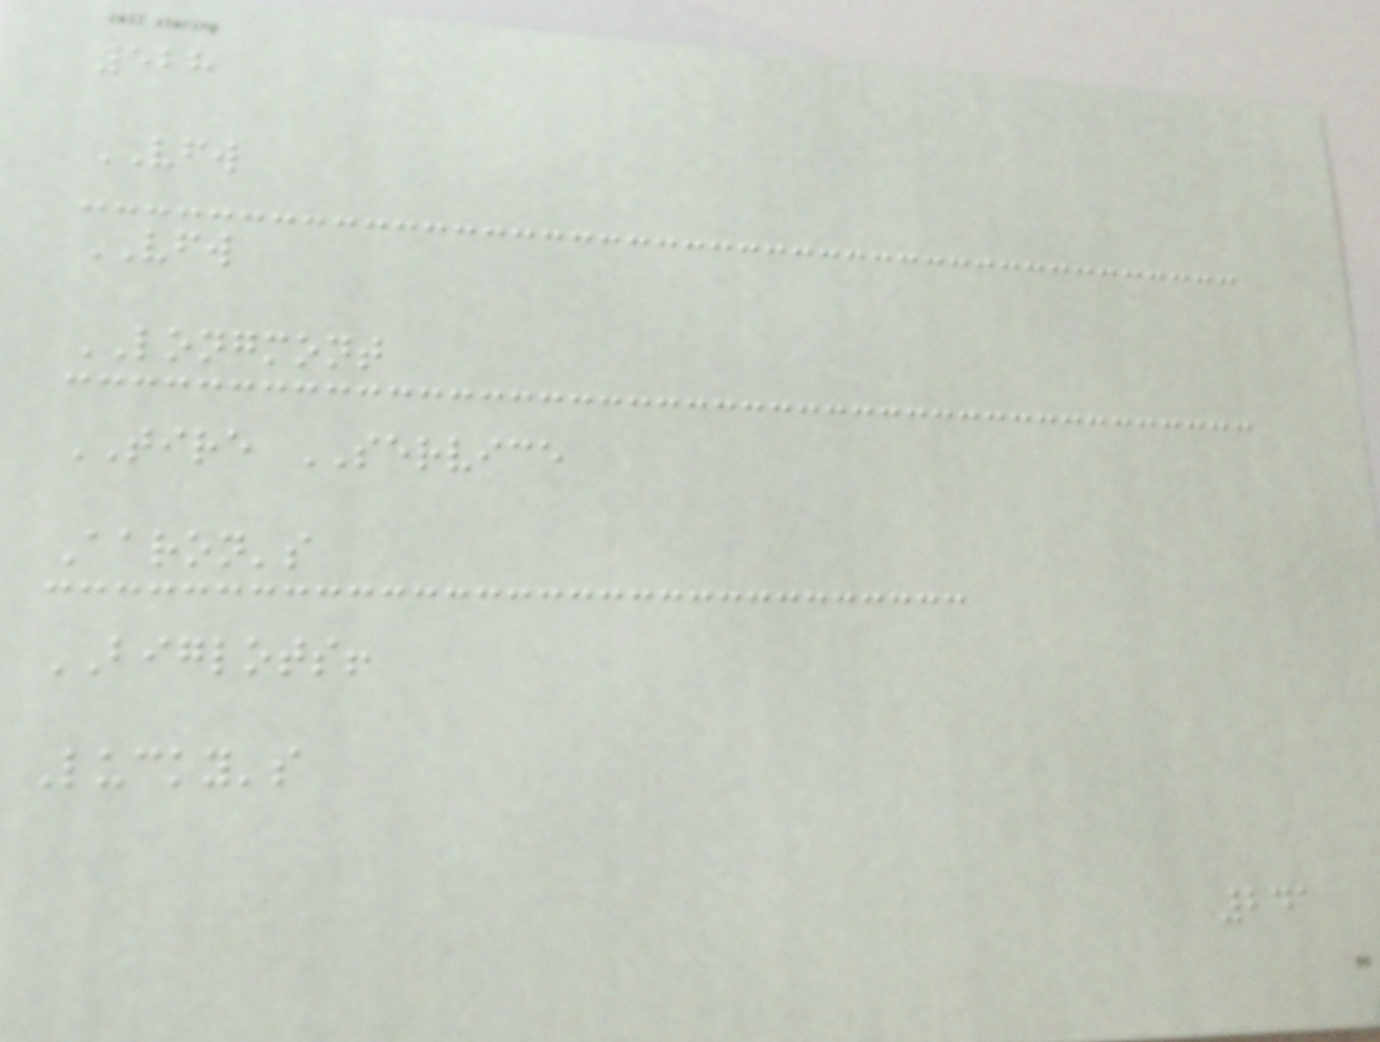528
VFW
VFW
LONGMONT
TIRE SERVICE
Aaron's
BIGLOTS!
Lucky's
241
